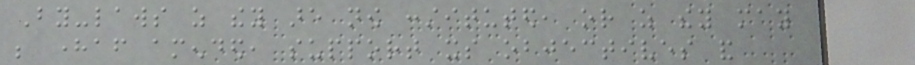By-laws as they are now constituted, or as they may
be hereafter amended, support its objectives and
